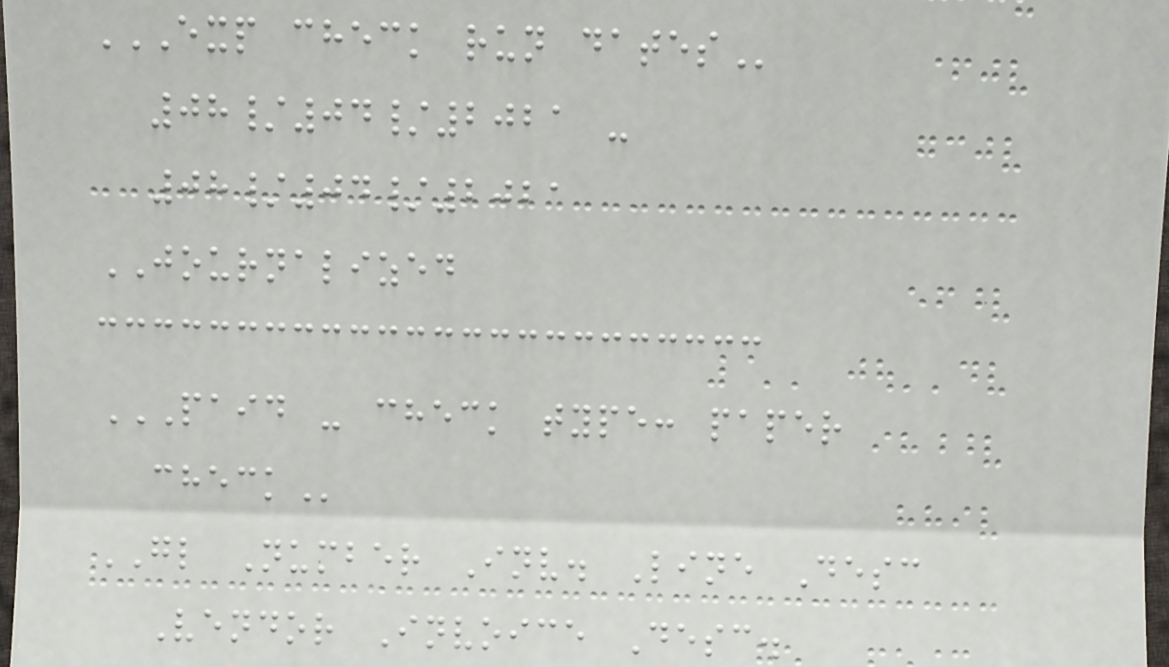EXP CHECK RUN DATES
08/04/2021 -
08/04/2021
JOURNALIZED
PAID - CHECK TYPE: PAPER
CHECK
GL Number Inv. Line Desc
Vendor Invoice Desc.
